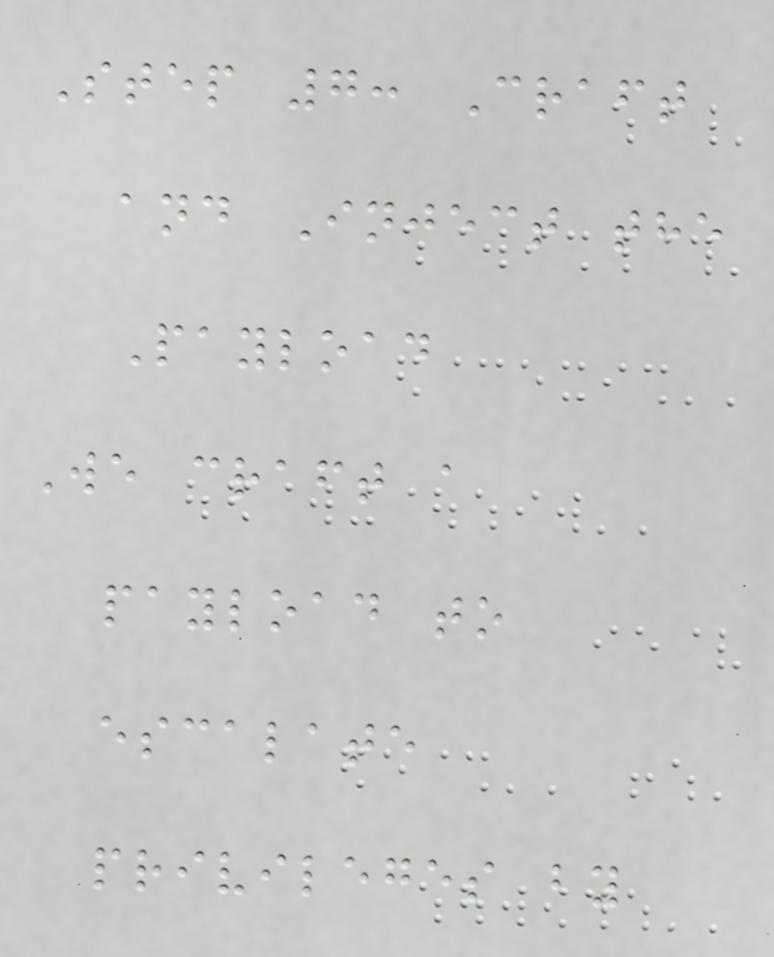Step 7: Craft
and Inject the
Payload
We craft a
payload to
escalate
privileges by
